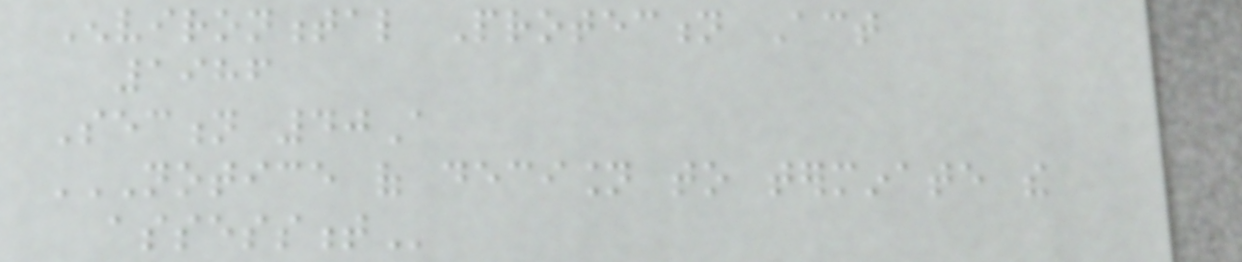Environmental Protection Act
1986
Section 40A
NOTICE OF DECISION TO TERMINATE THE
ASSESSMENT
